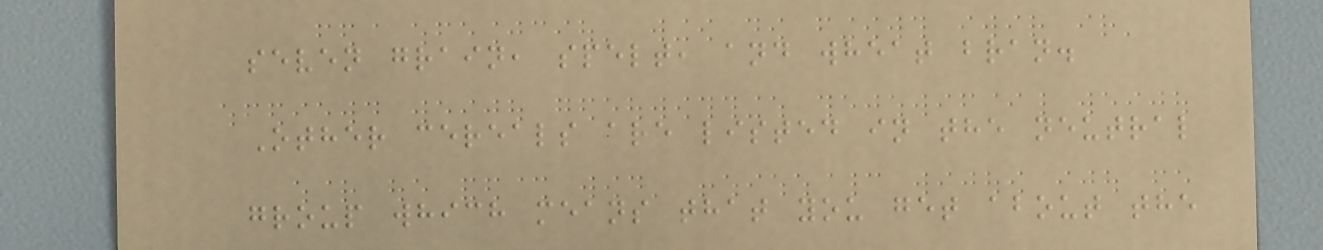seven grain, spelt, and wheat bran.
Other cereals are listed in the neutral
group which means that you get about the
